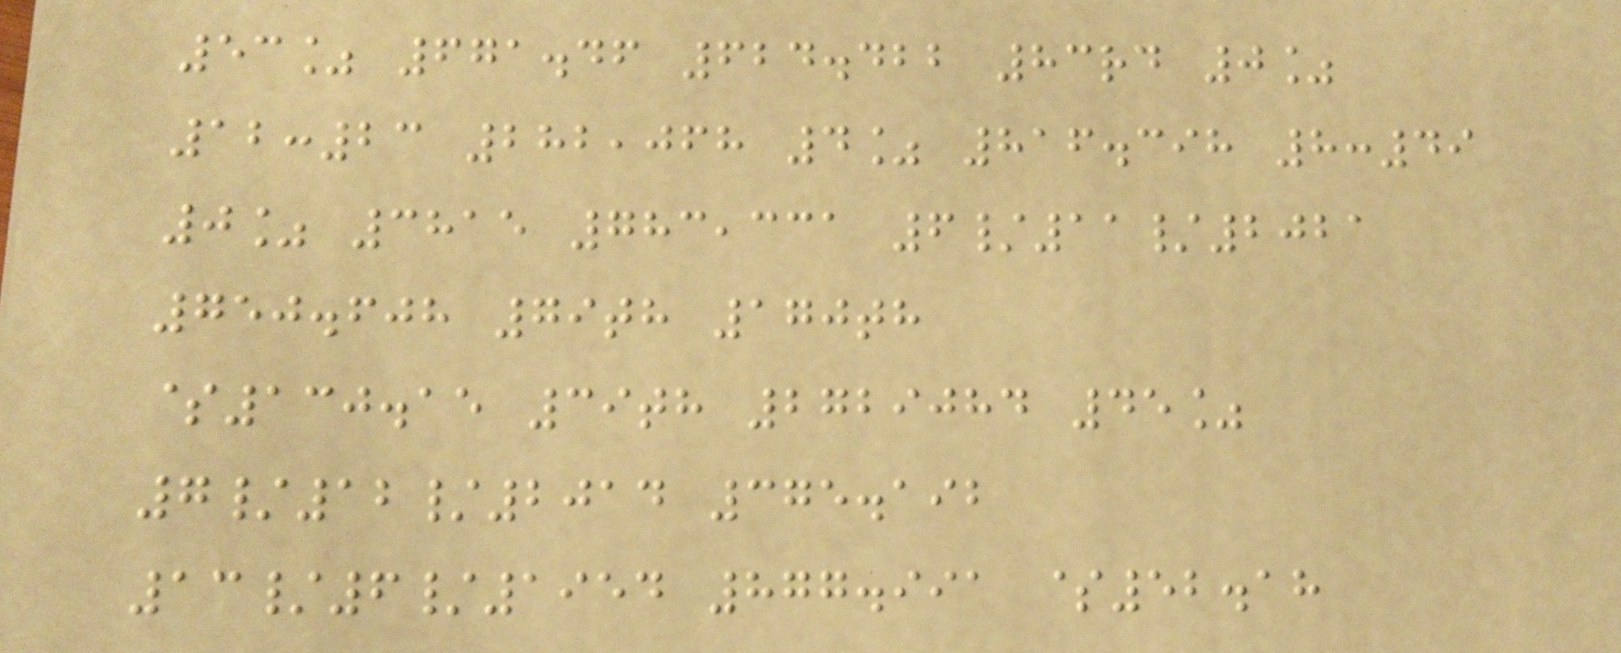53% 671.46 624.422 83rd 0%
12:23 282,068 4% 816.398 8:49
0% 3815 783,331 6/11/2021
750.608 79th 170th
$130.15 39th 2729084 45%
7/12/2014 375.192
13/6/1954 877.991 $52.18
